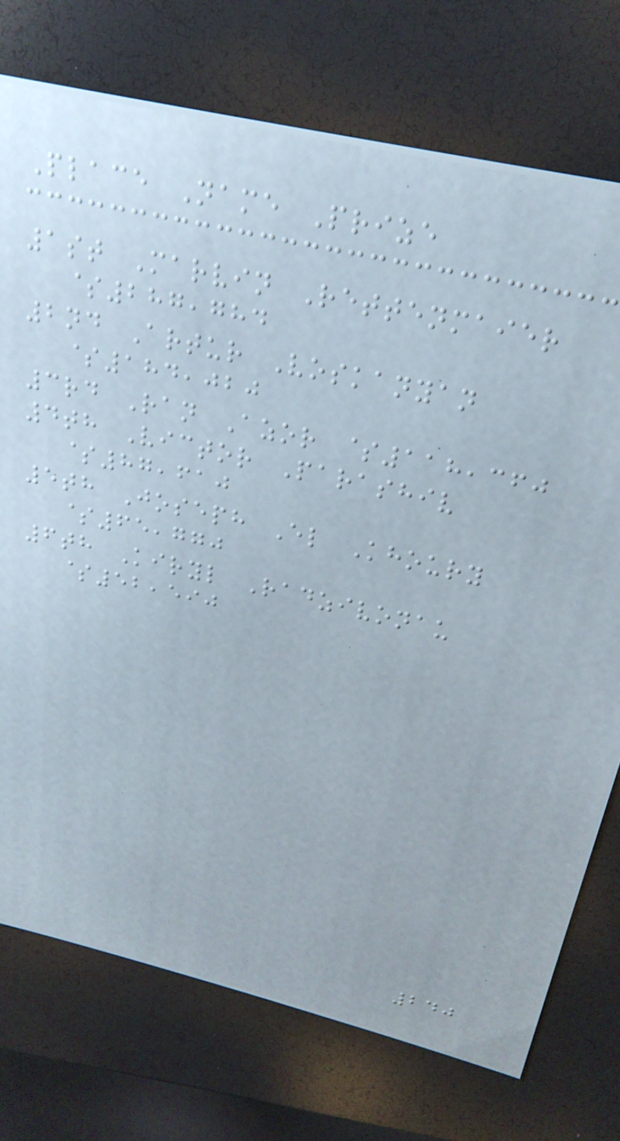Place Name Prize
1st Marvin Rettenmaier
$287,784
2nd Artur Voskanyan
$184,020
3rd Ran Azor $118,360
4th Victor Parashiv
$87,610
5th Joseph El Khoury
$65,770
6th Kiryl Radzivonau
$52,590
240
